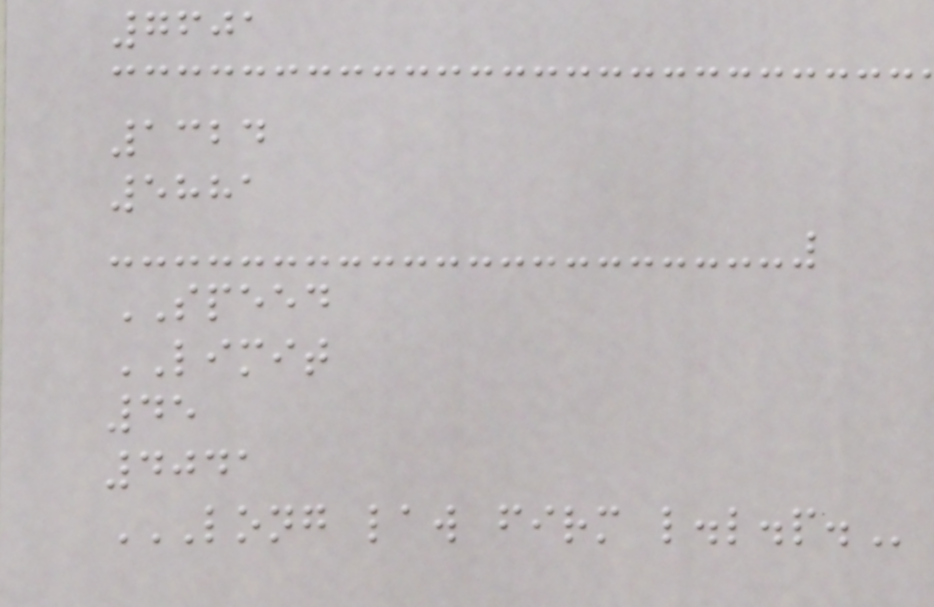7601
1324
5881
SPEED
LIMIT
45
4041
LONG LAW FIRM L.L.P.
